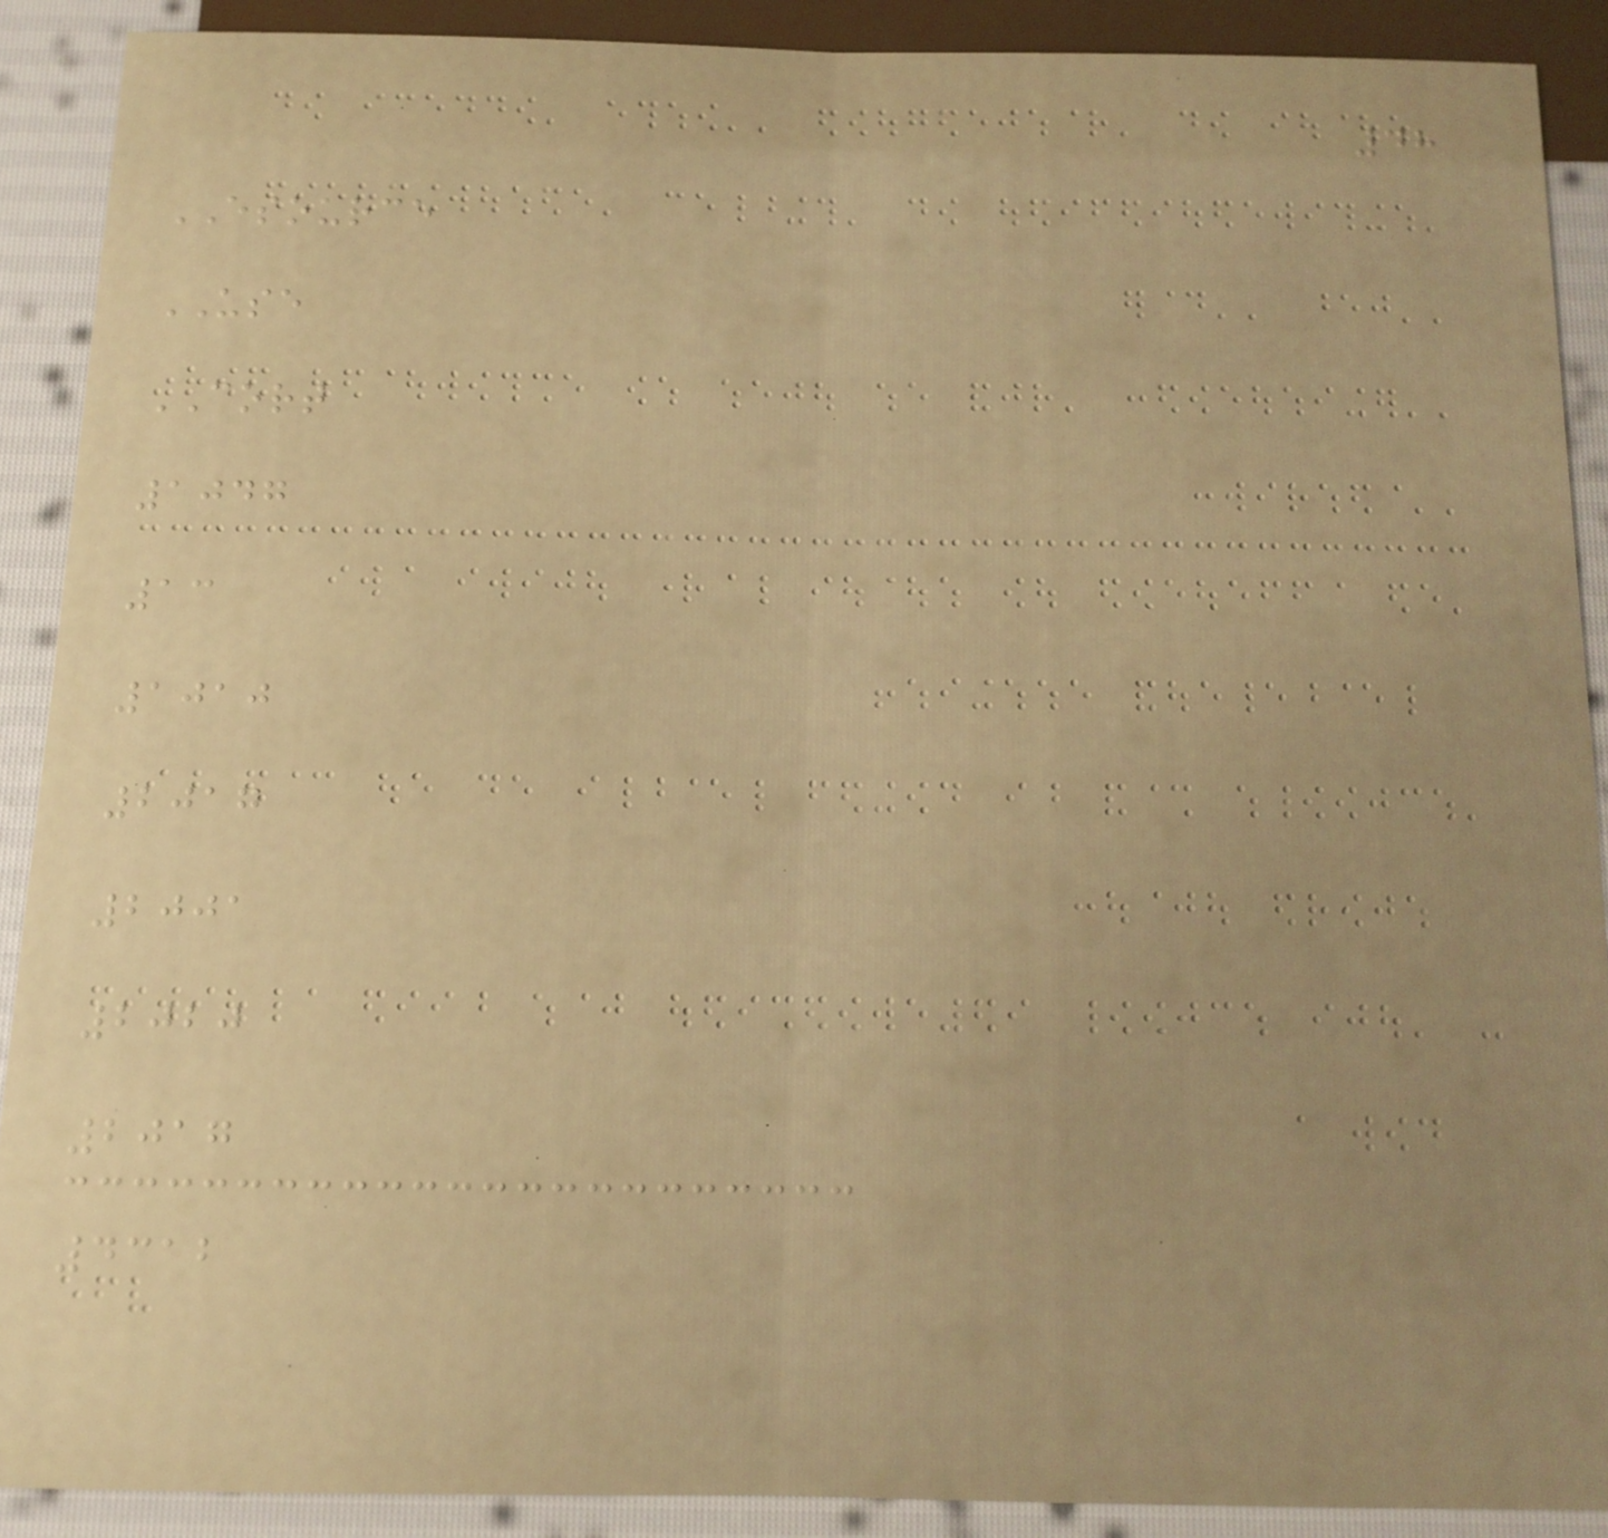48
ESOURCE
USE
CORT
1047
13
1010
2017
2001
2020
2017
4312
